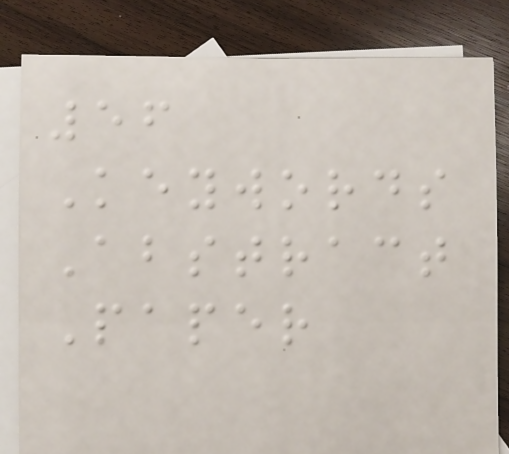56
Keywords
Abstract
Paper
